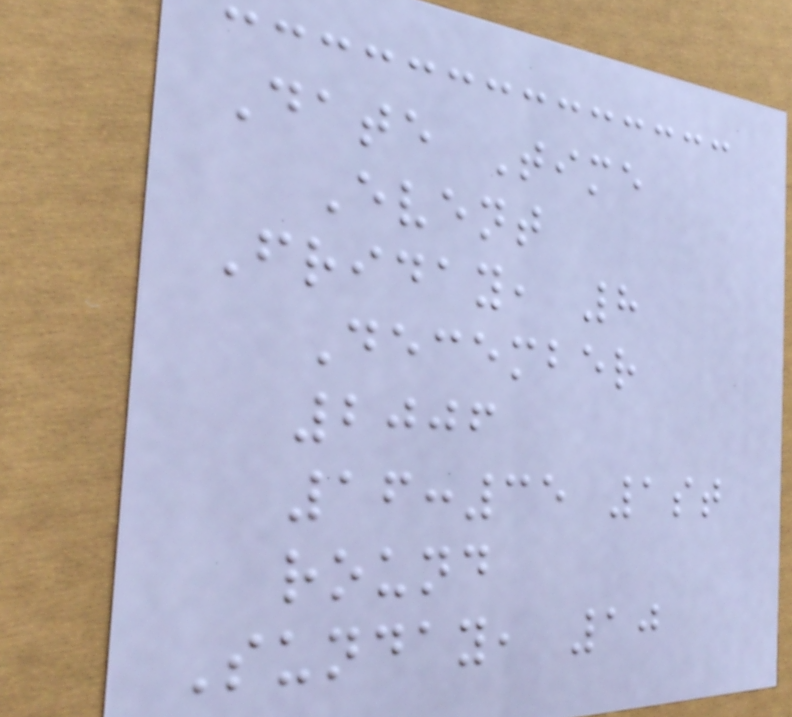Date Time
Event
Friday, 8
December
2006
16:35 1st
round
Sunday, 10
